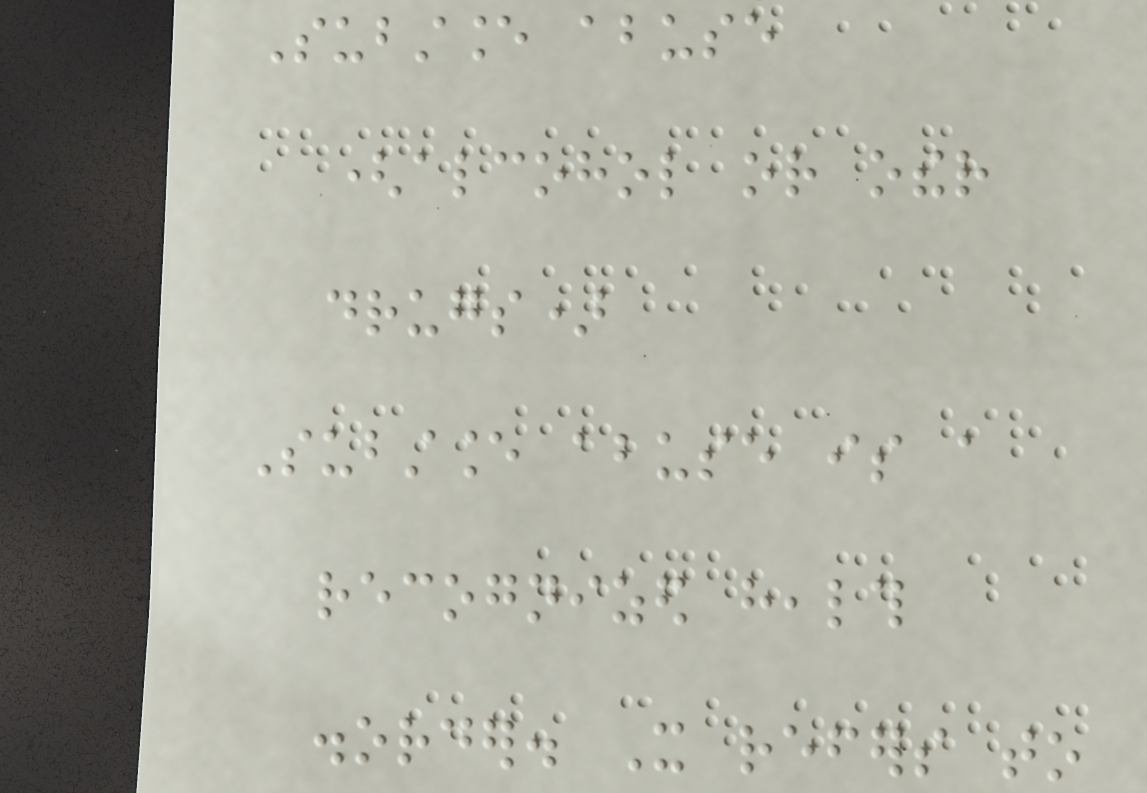Substance abuse
(alcohol or other
drugs)
Substance abuse is a
recognized health
disorder. It refers to
